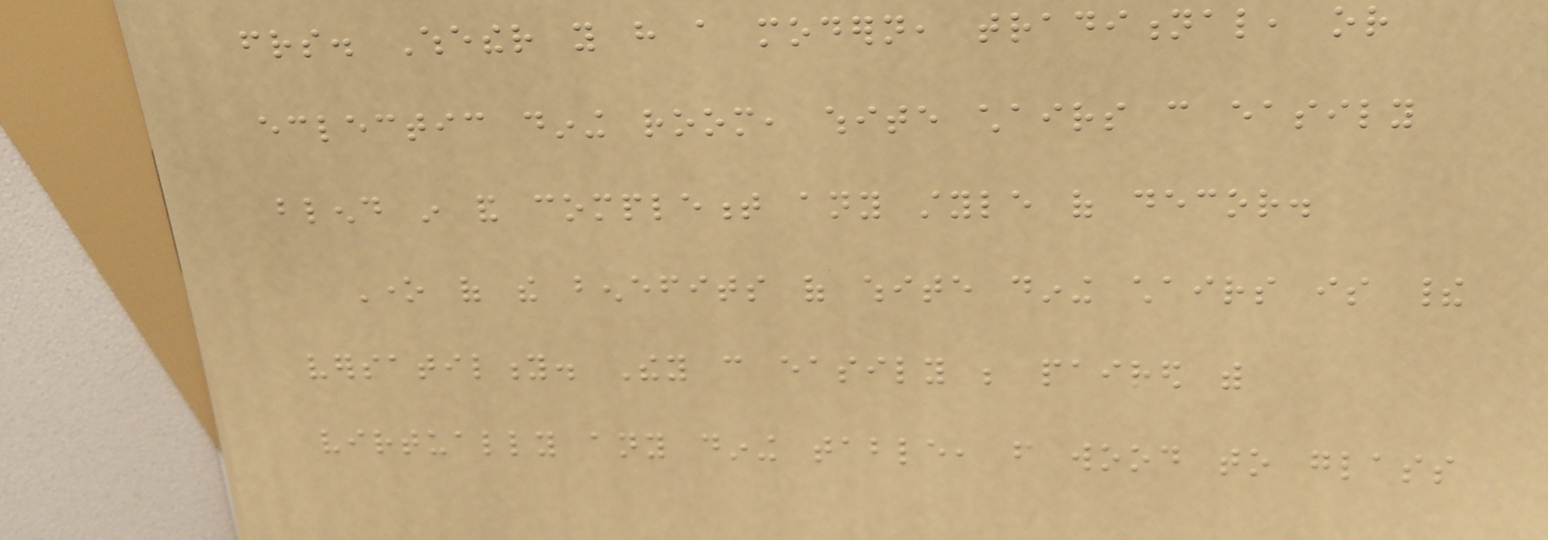friends. Whether you have a modern, traditional, or
eclectic dining room, white chairs can easily
blend in and complement any style of decor.
One of the benefits of white dining chairs is their
versatility. They can easily be paired with
virtually any dining table, from wood to glass
